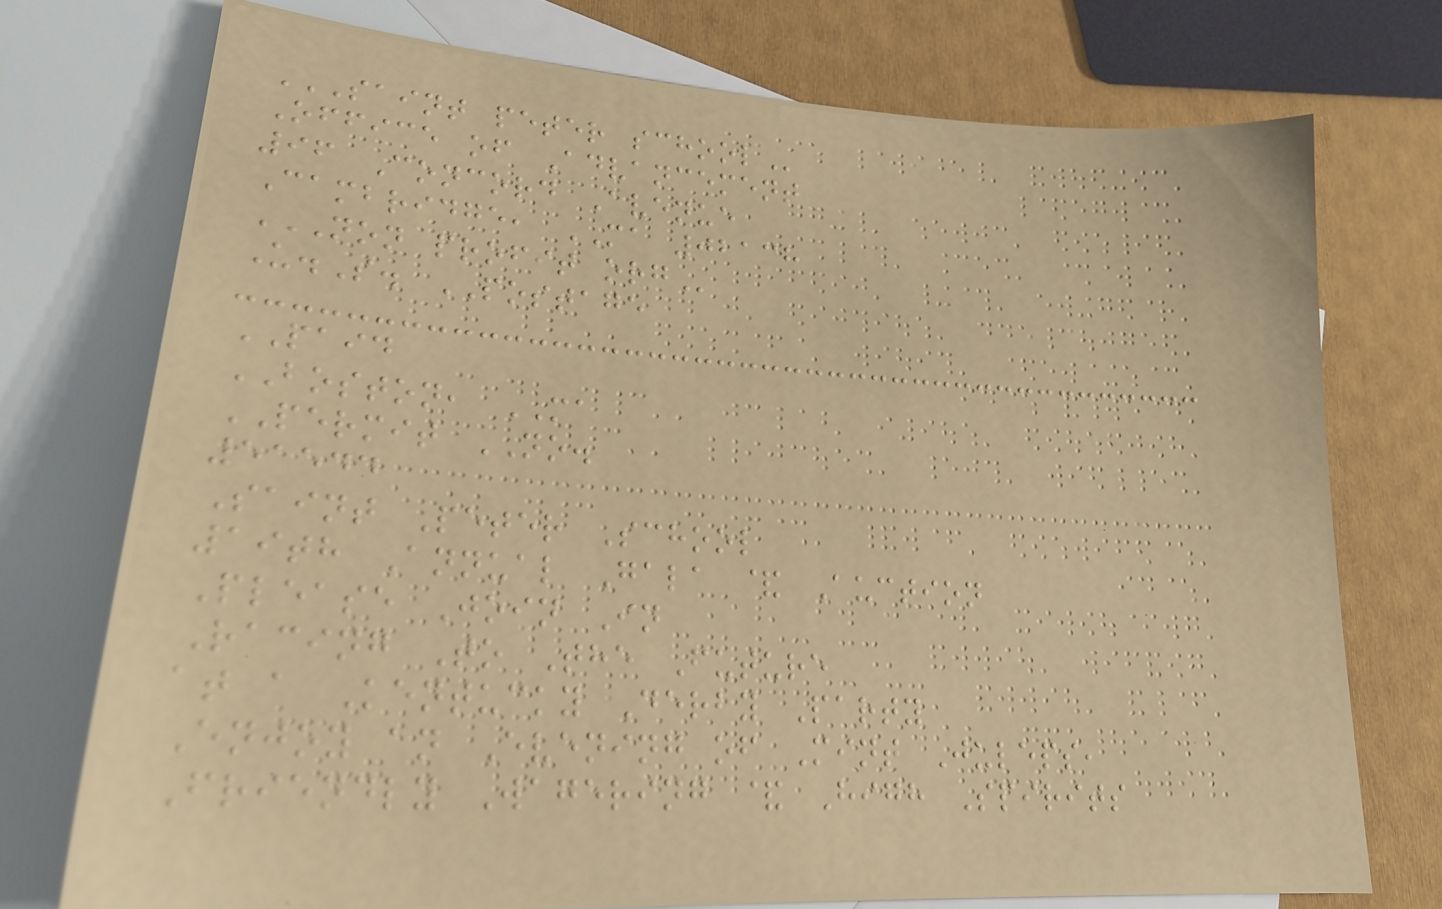SAINT PETER SCHOOL
Office of Advancement
96 Concord Avenue
Cambridge, MA 02138
NON PROFIT ORG
U.S. POSTAGE
PAID
BOSTON, MA
PERMIT NO.
51544
Saint Peter School
19th Annual Gala & Auction
Please Join In
Racing To The Future
at a Kentucky Derby Party
Enjoy an Evening of Mint Juleps,
Friendly Wagering & High Spirits
